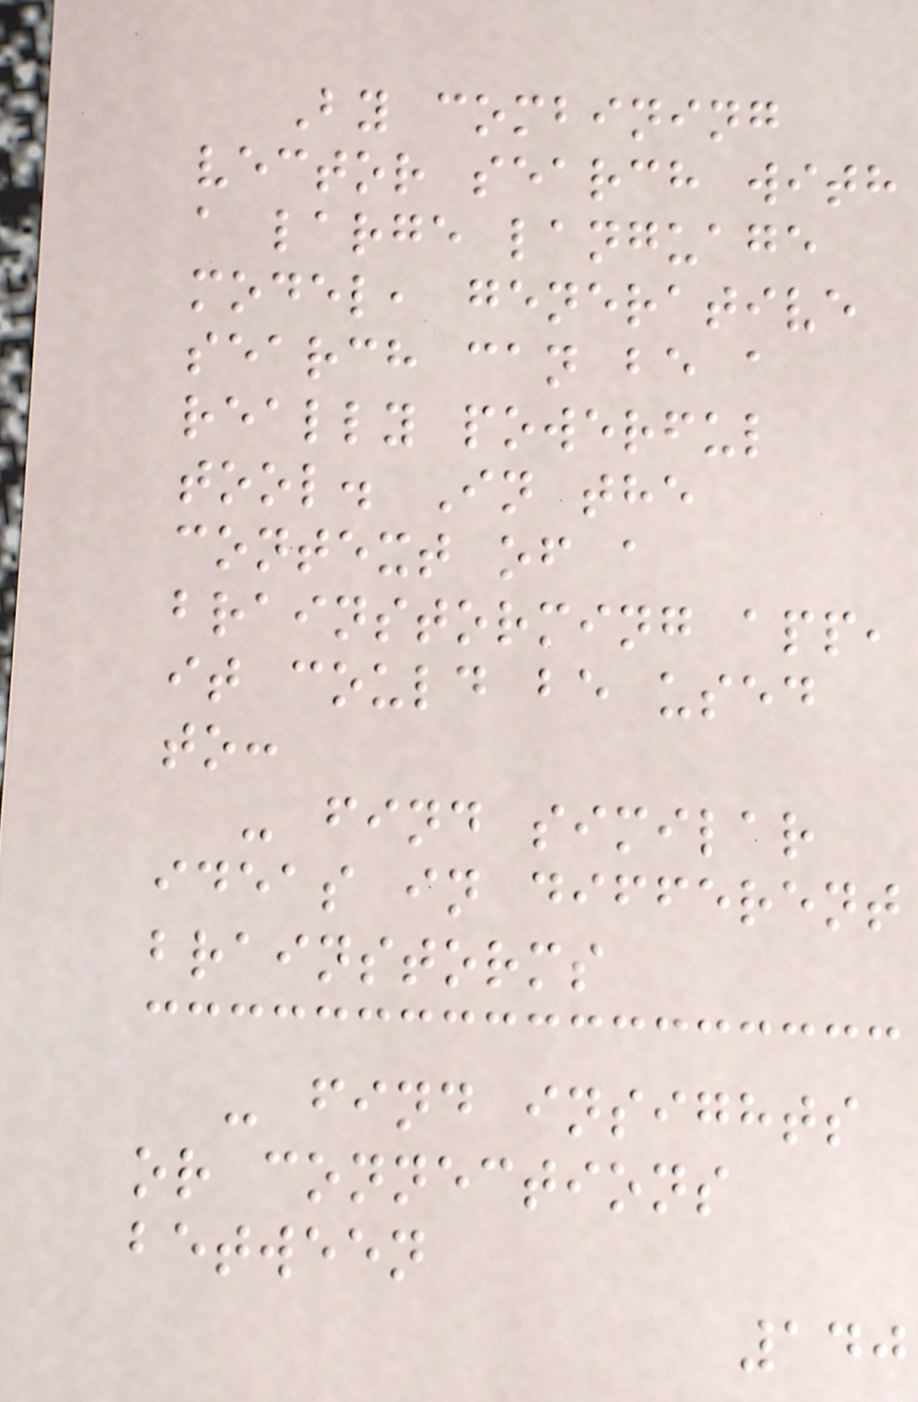By combining
vector search with
a large language
model, generative
search can be a
really powerful
tool. In the
context of a
brainstorming app,
it could be used
to:
- find similar
ideas in different
brainstorms
- find insights
or connections
between
140
